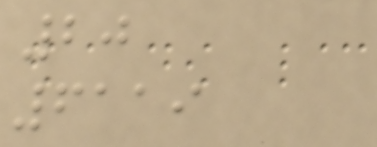20
6119
